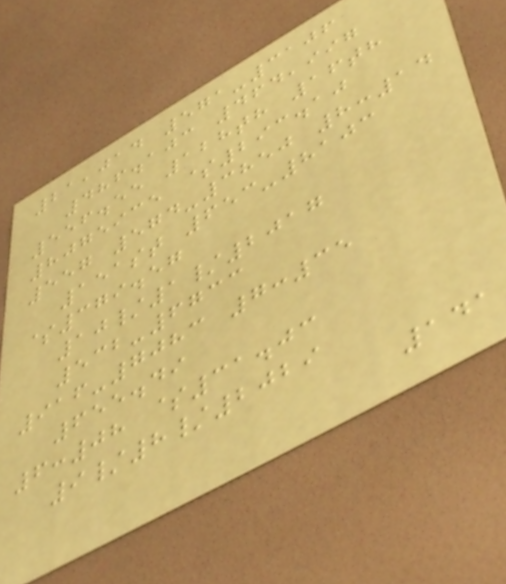21,014 571-3106
486.103 464,997
556.55 128th 16th
8075935 $293.10
557 574-3850 8:14
151st 653-8103
$379.57
10/1/2017
532-6733
916-7083 7:35
655.49
6:08 $31.03
9/8/2029
141
